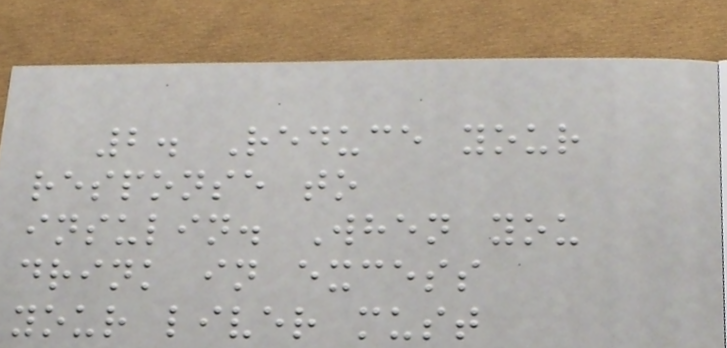2. Reduce your
response to
insulin. When you
drink in excess
your liver must
